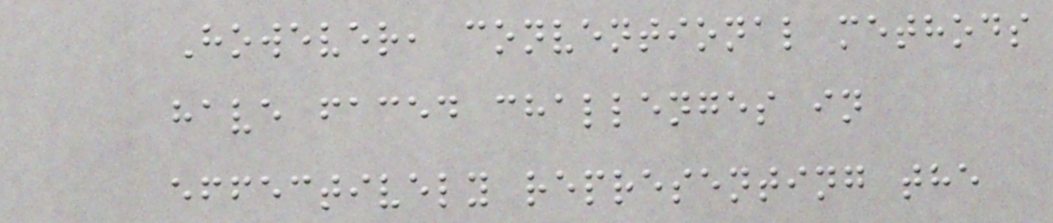However, conventional methods
have faced challenges in
effectively representing the
